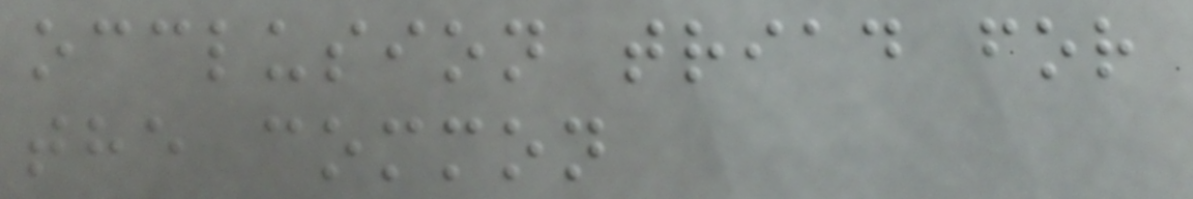occlusion triad for
the common
